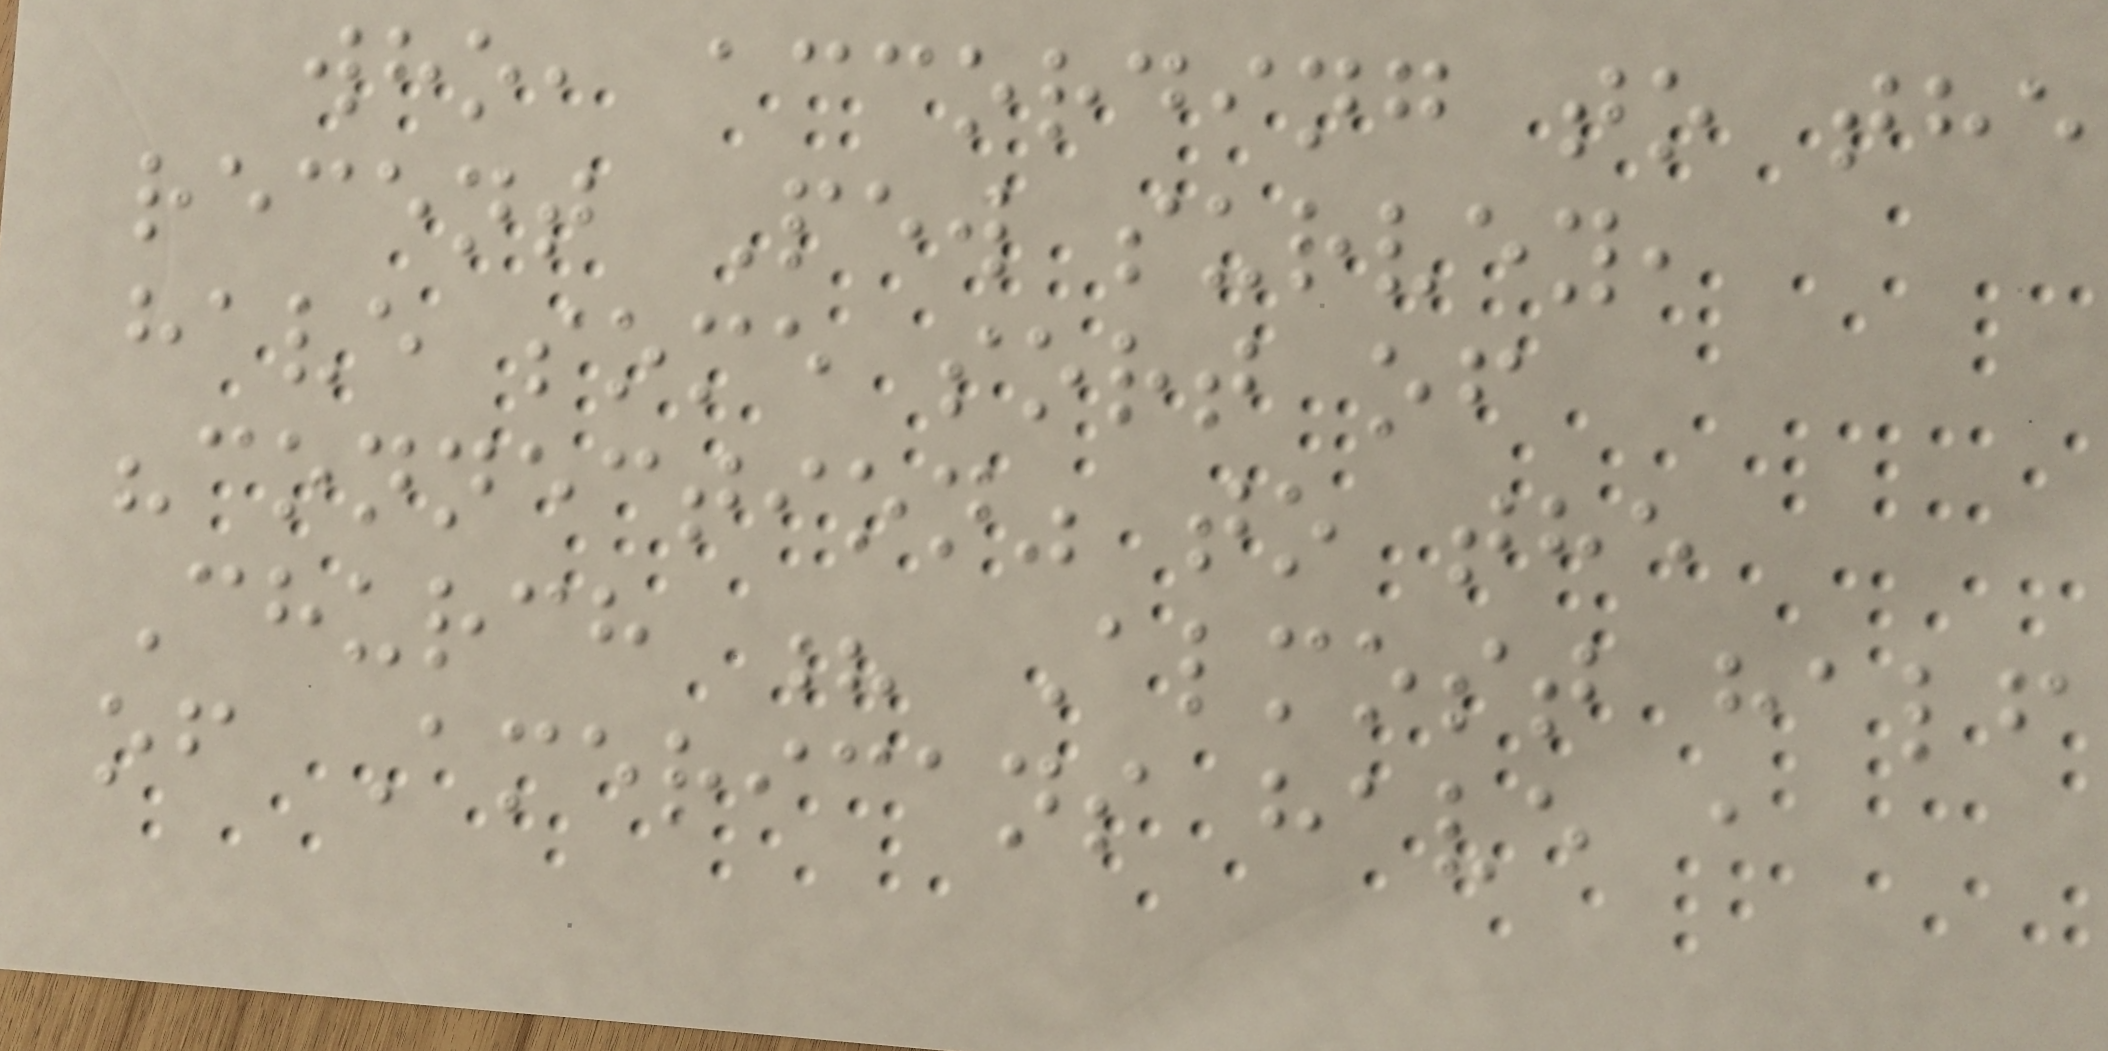who, according to the
recent Pew survey,
have some sort of
"connection" to the
Church ? Almost half
of Americans have a
